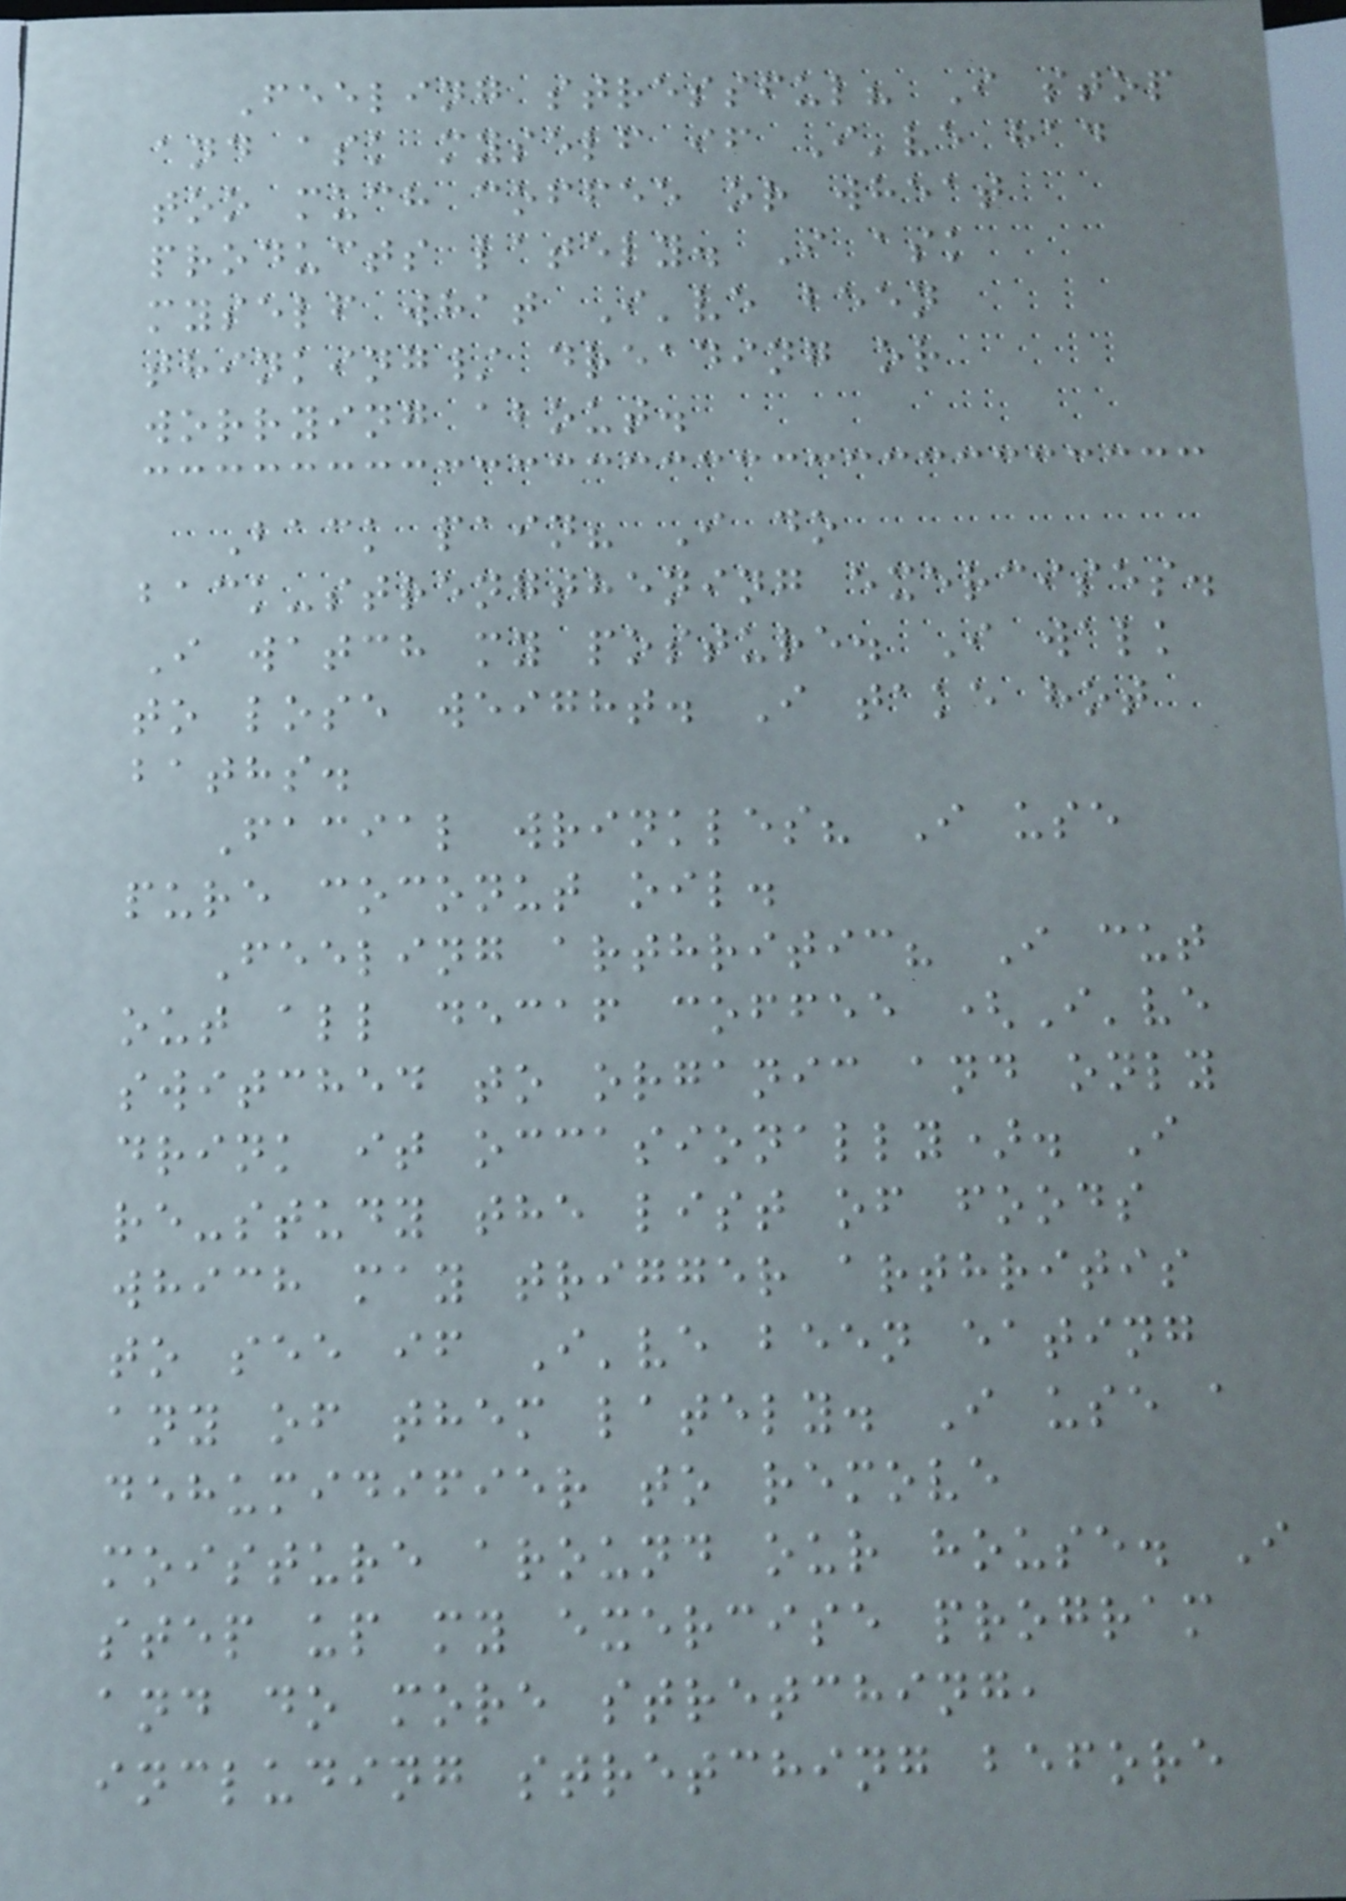Feeling stressful? I stop
and ask myself if I've had
too much coffee or wheat
products lately. I ask
myself what I've been
thinking/ dreading or
worrying about.
Back pain? I do
back-strengthening exercises.
I watch my posture. I walk
to lose weight. I take hot
baths.
Facial wrinkles? I use
pure coconut oil.
Feeling arthritic? I cut
out all decaf coffee (I've
switched to organic and only
drink it occasionally). I
re-study the list of foods
which may trigger arthritis
to see if I've been eating
any of them lately. I use a
dehumidifier to remove
moisture around our house. I
step up my exercise program
and do more stretching,
including stretching before
